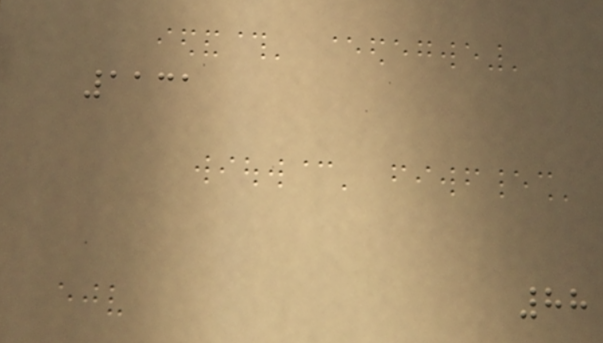1131
88
